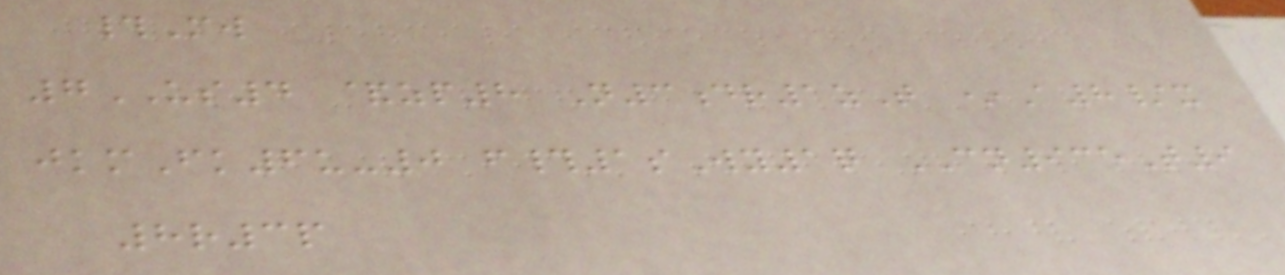#Mw
7US4 &zp8 N3dr1zT *A8/x
jkmFk6u-0 f#1sWy1q CN935T9
8r3p
